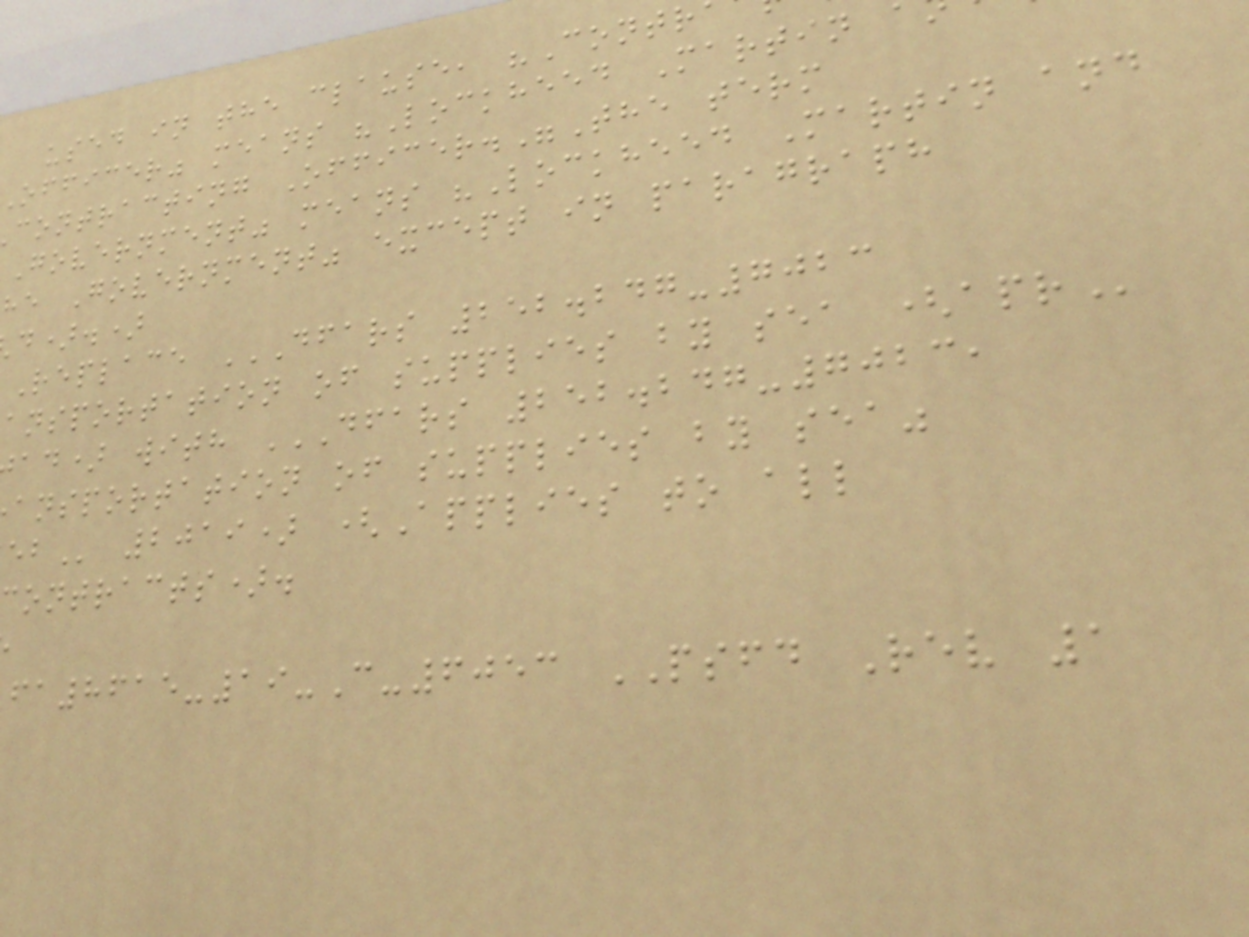used in the clause, "Contr
officer" means "Lockheed Martin
contracting Officer."The term
Government" means "Lockheed Martin and
he Government" except in paragraph
d).)
Replace DFARS 252.247-7023
ansportation of supplies by sea
ansportation of supplies by sea"
2019) (Applies to all
ontracts).
8615-19-C-6053 PSFD Rev 1
